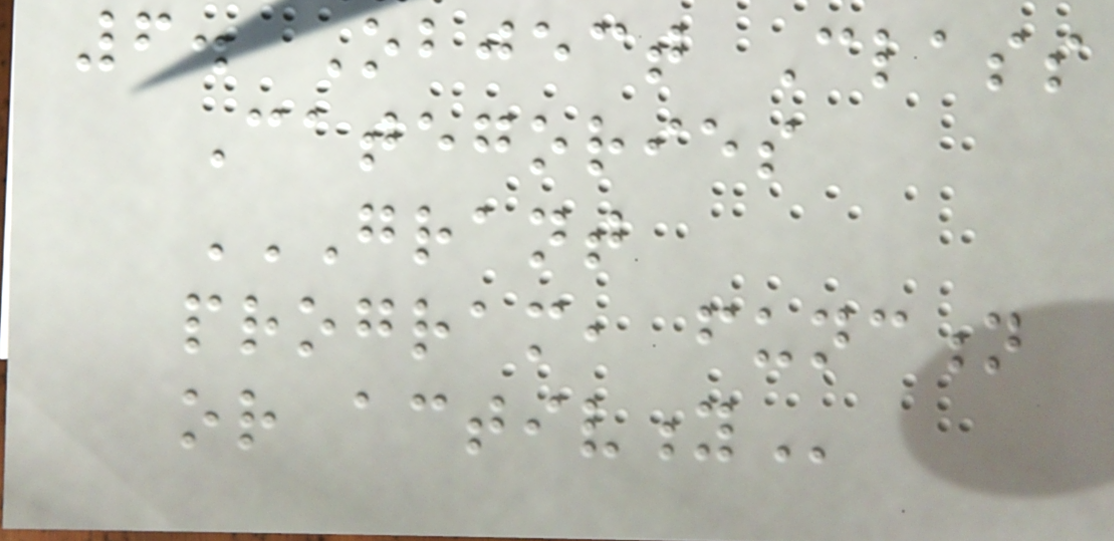6. Object Class
Categories
GRANT
PROGRAM, FUNCTION
OR ACTIVITY
